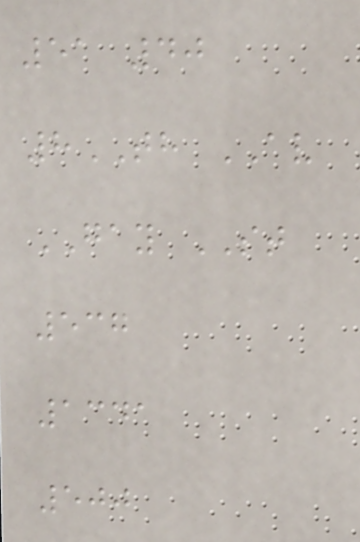51 40
8TH AV
GAY ST
537
1341
500
